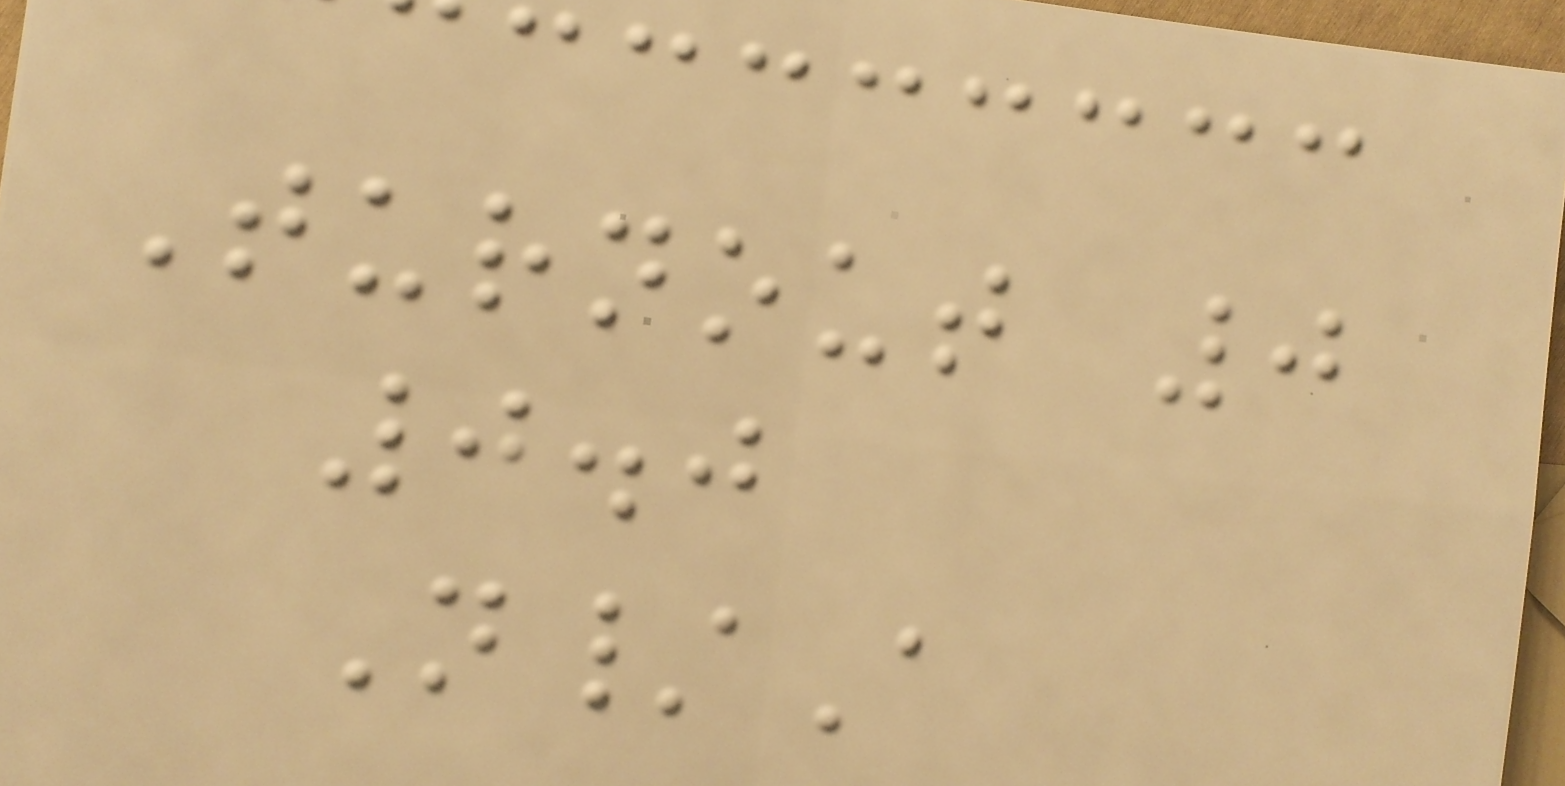Turnout 0
0.0
N/A
